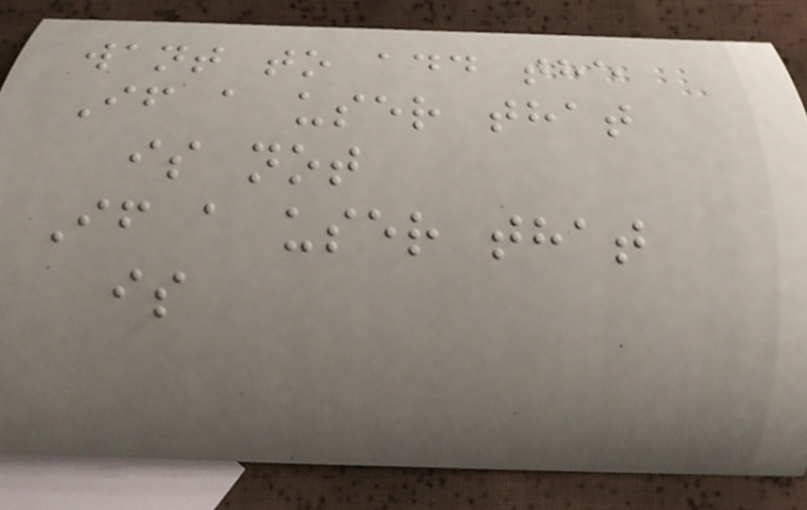want to add the
If a user that
is not
If a user that
is
